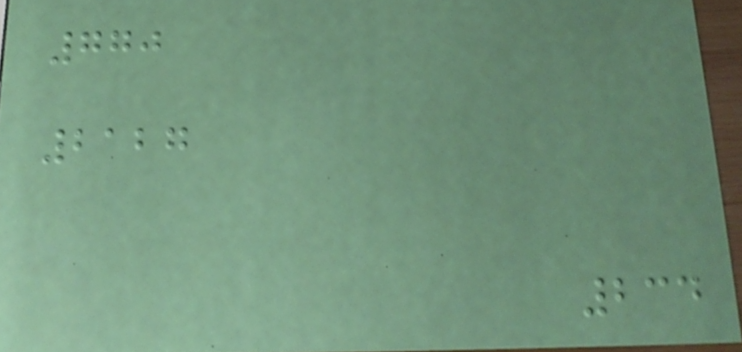770
2127
234
